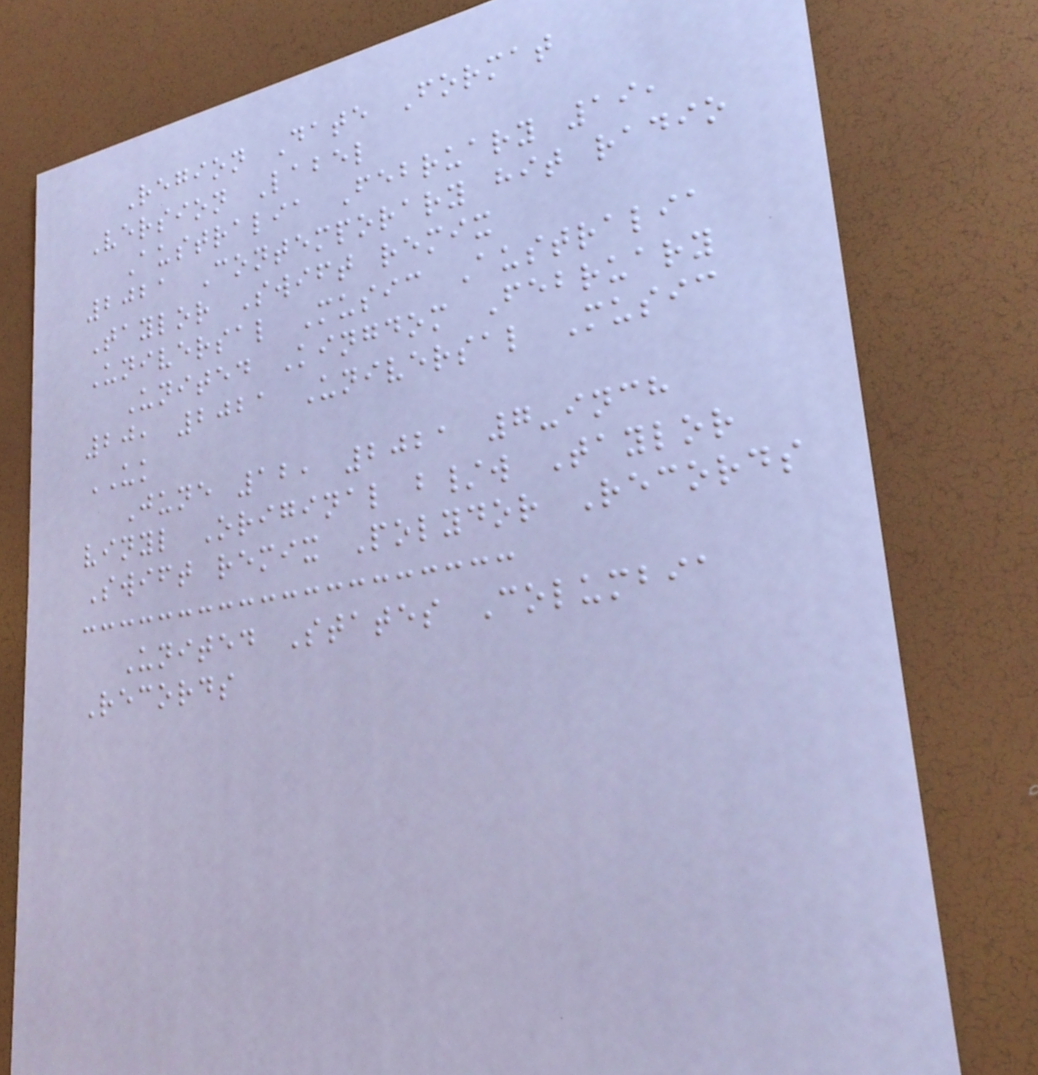Region Date Format
Version Label
Australia February 19,
2021 Contemporary hit radio
Taylor Swift remix
Universal Music Australia
United Kingdom February
20, 2021 Universal Music
UK
June 12, 2021 7-inch
vinyl Original b/w Taylor
Swift remix Polydor Records
United States Columbia
Records
